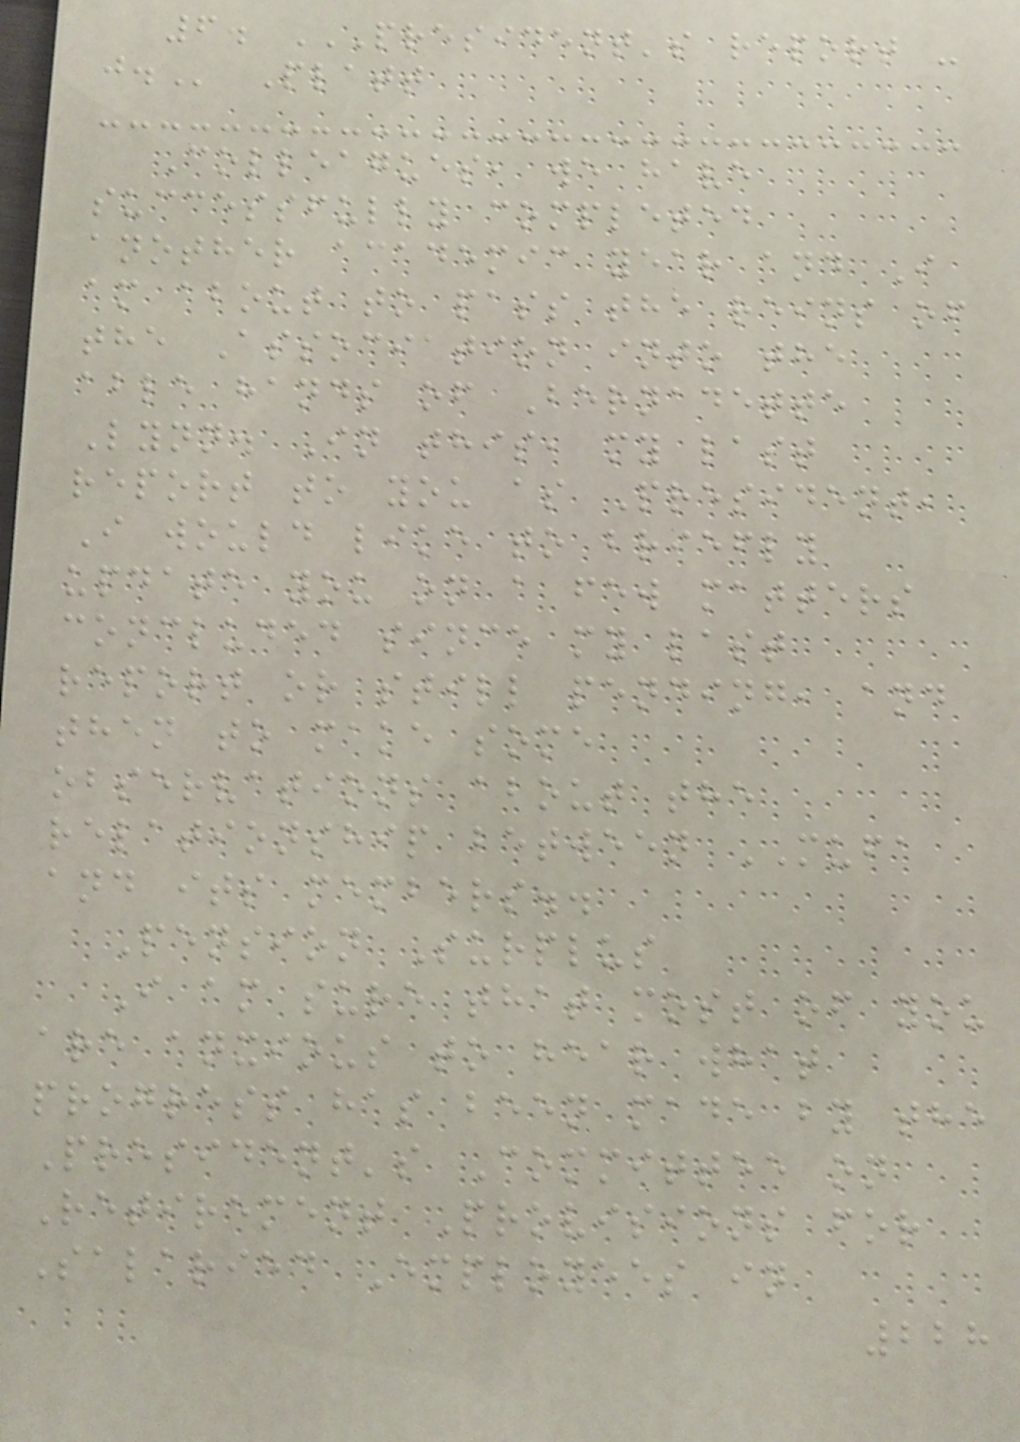6. PRESIDENT'S REPORT -
J. Platt
Colleagues, we have
successfully completed
another academic year and I
am about to pass the reins of
the Association into the
able hands of Bernadette
Lynn. In this, my last
report to you as President,
I would like to briefly
update you on a few matters
concluded since my last
report or still pending, and
then to make some
observations about the
relationship between MUFA
and its members..
Pension Surplus
I am sure that most of you
are anxious to hear what
progress has been made by the
President's Committee on
Retirement Provisions for
Salaried Employees in
228
